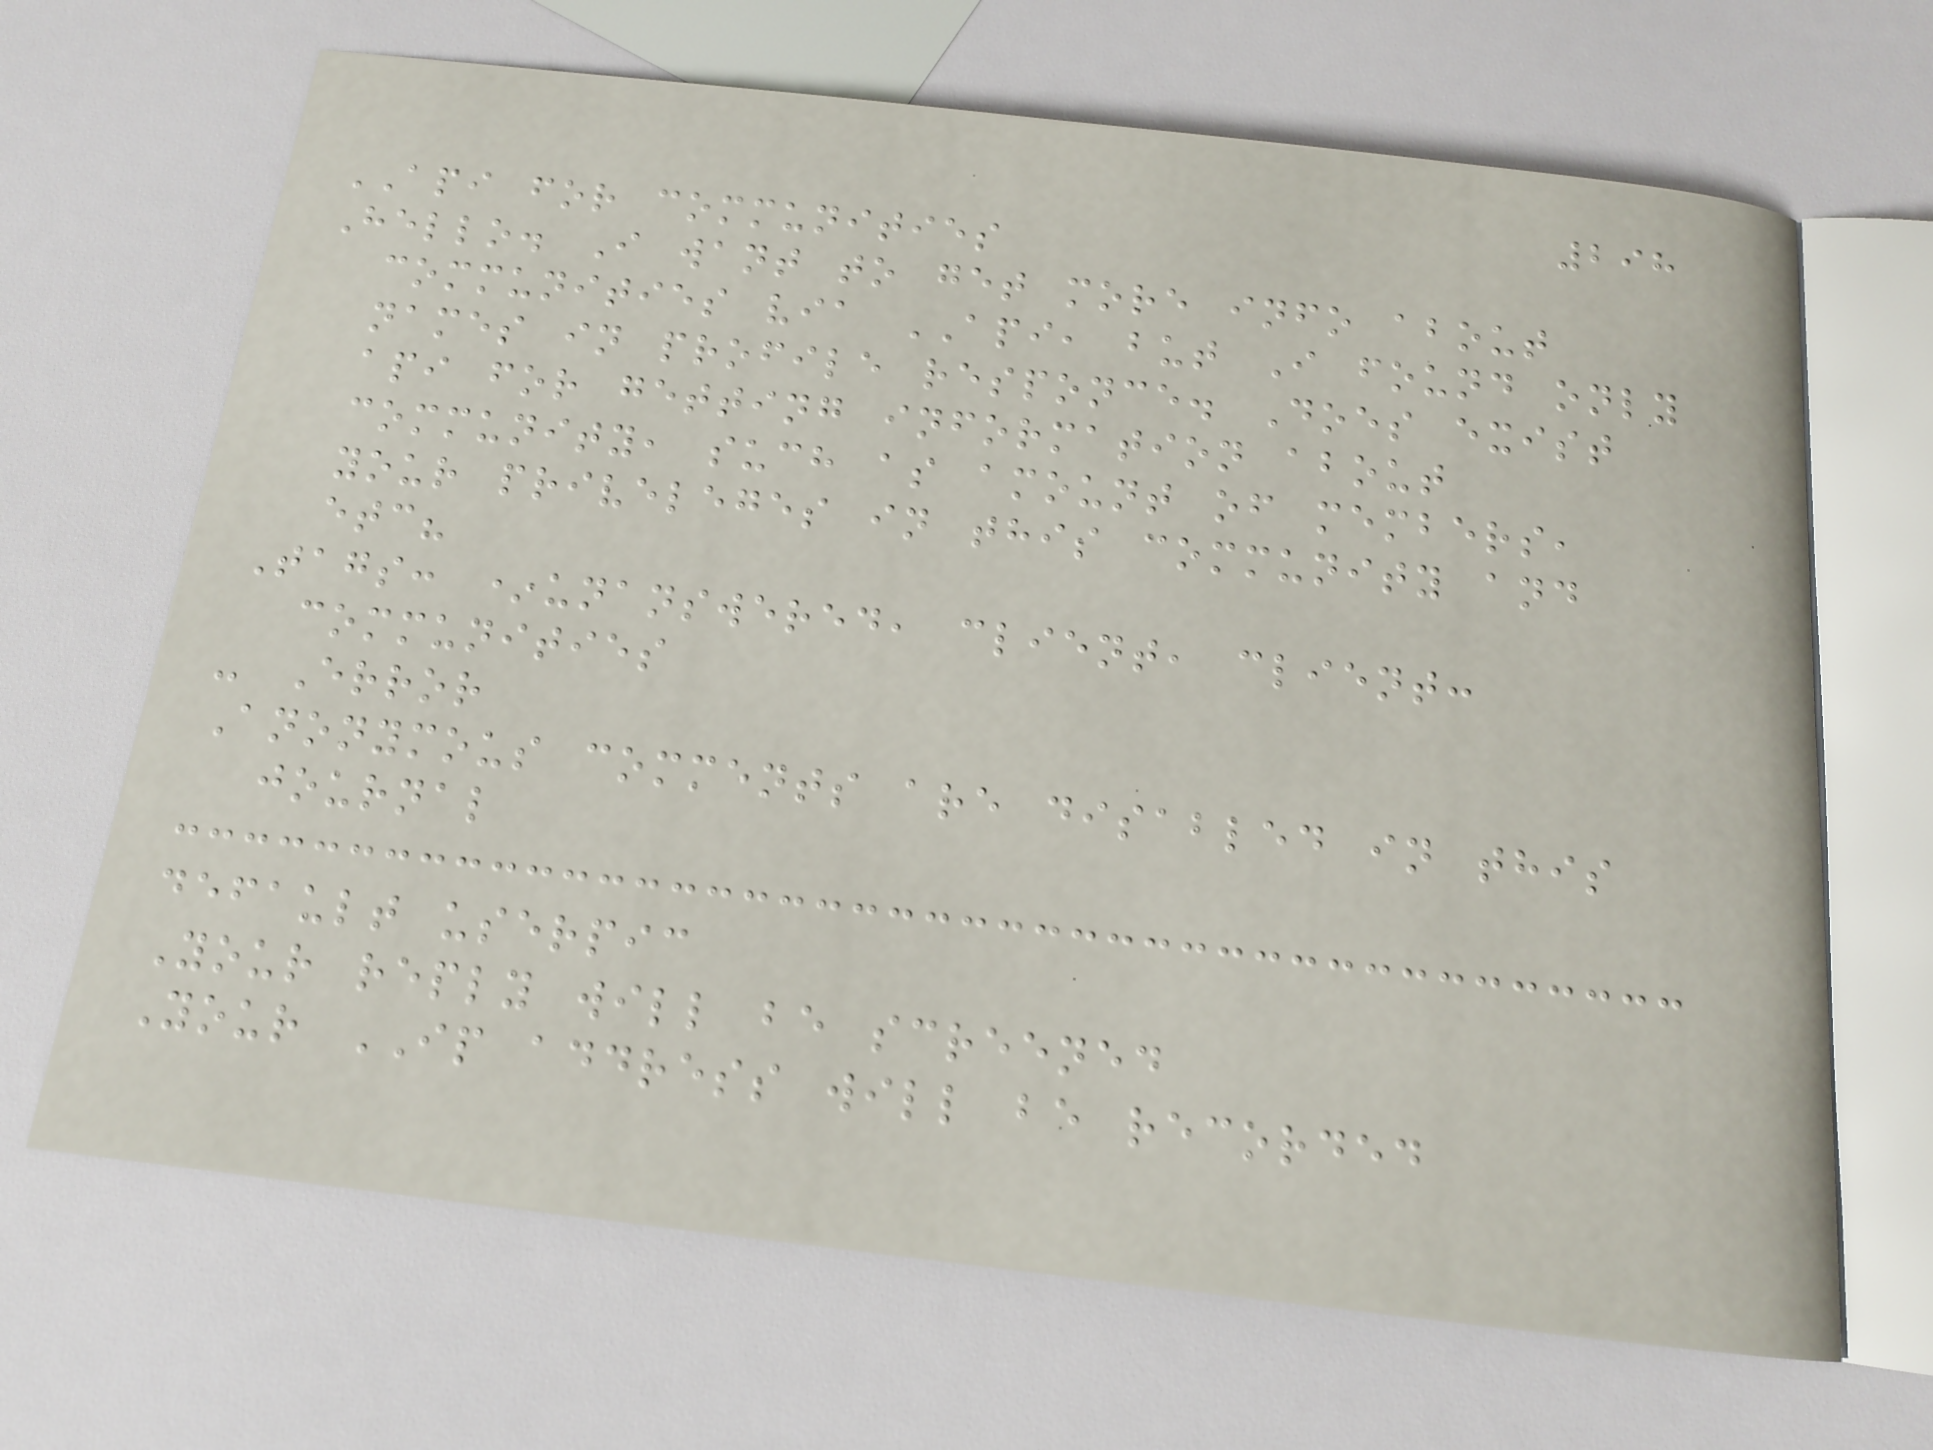298
API for communities
Hello. I want to get more info about
communities via API, but I found only
names in profile responce. Does exist
api for getting information about
community, such as amount of members,
your priveleges in this community and
etc?
Tags: *unanswered, client, client:
communities
- Error
Anonymous comments are disabled in this
journal
default userpic
Your reply will be screened
Your IP address will be recorded
